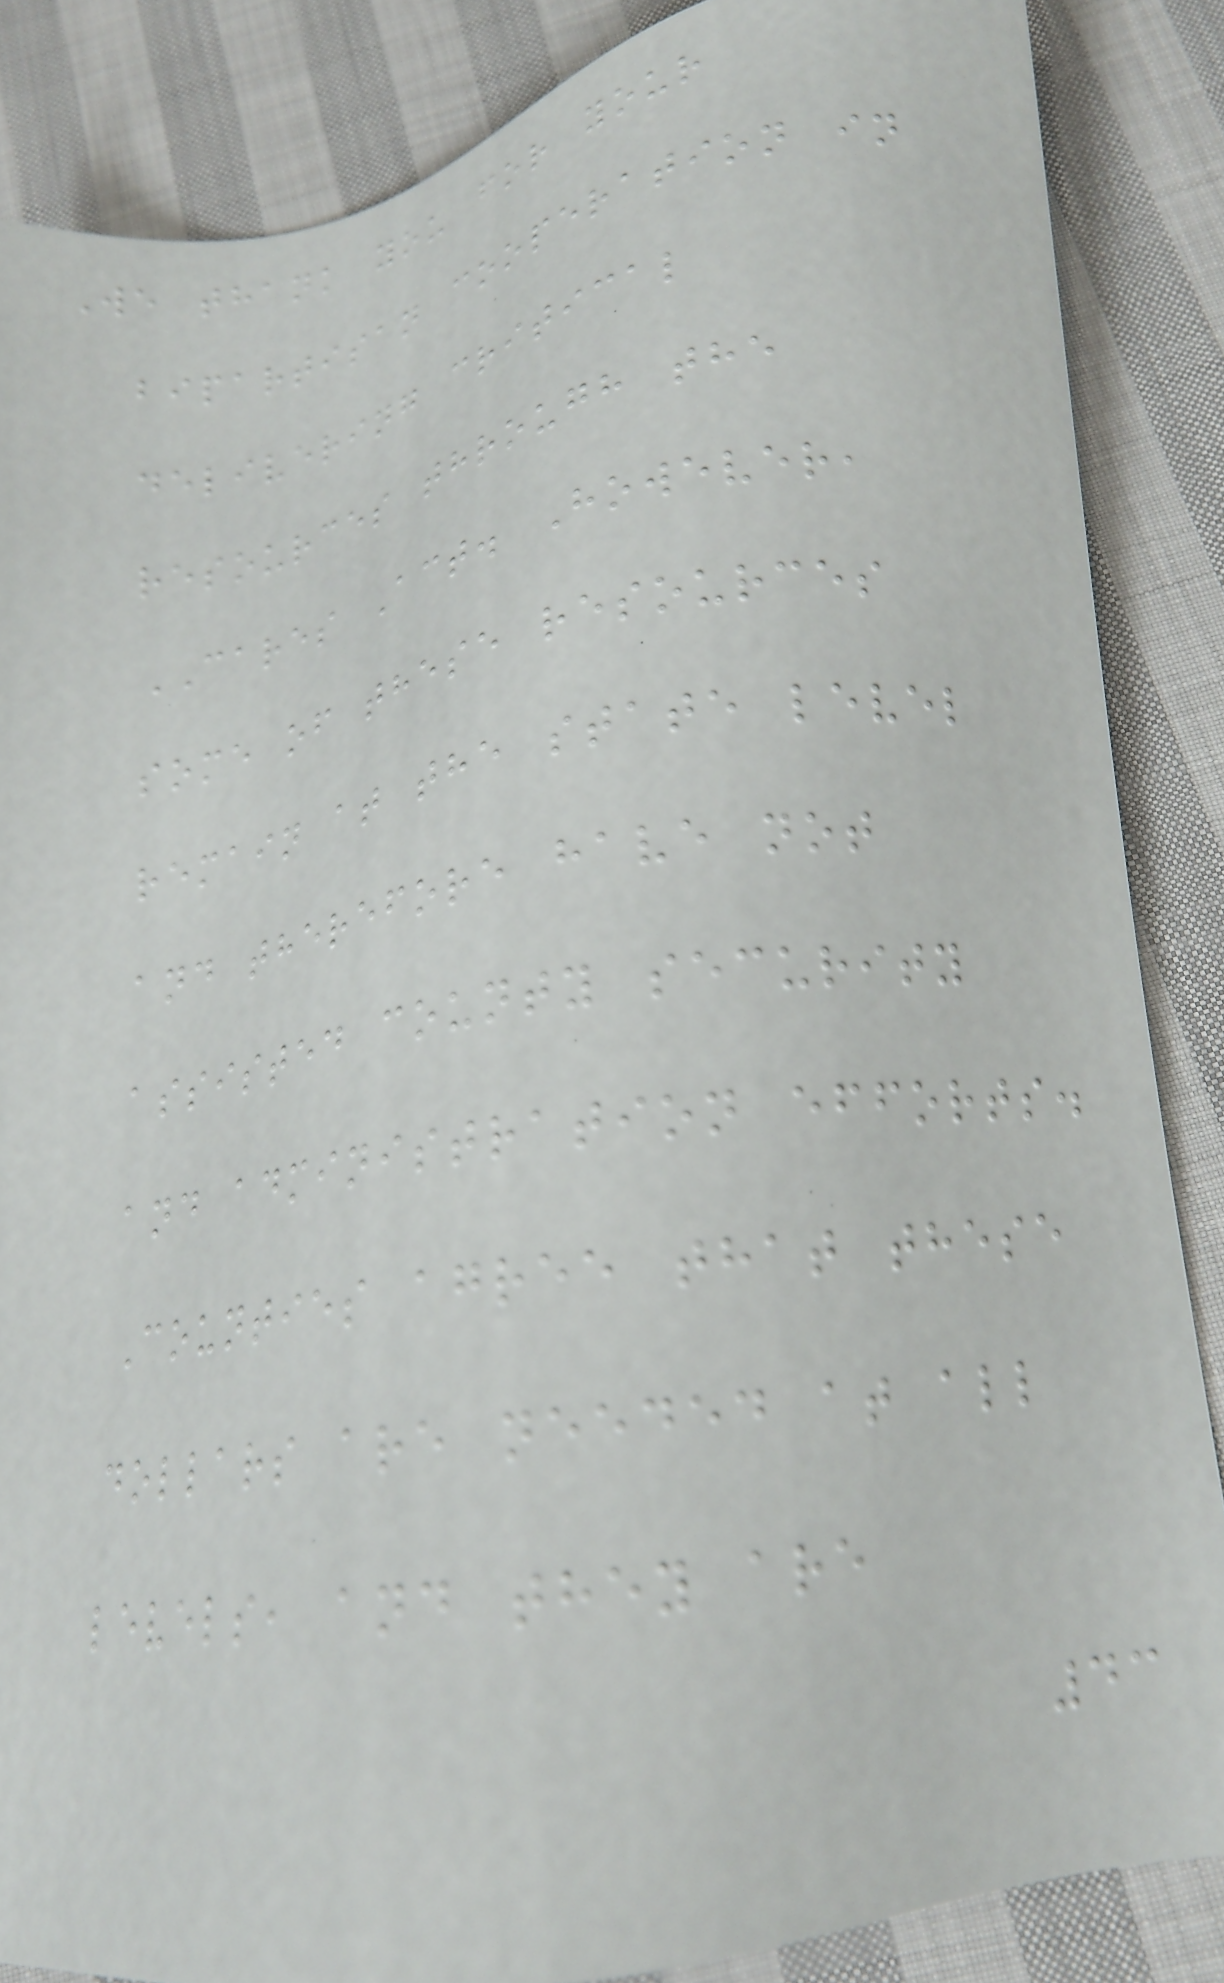We thank you for your
bipartisan cooperation in
delivering critical
resources through the
CARES Act. However,
some of these resources
remain at the state level
and therefore have not
assisted county security
and administration efforts.
Counties agree that these
dollars are needed at all
levels, and they are
43
